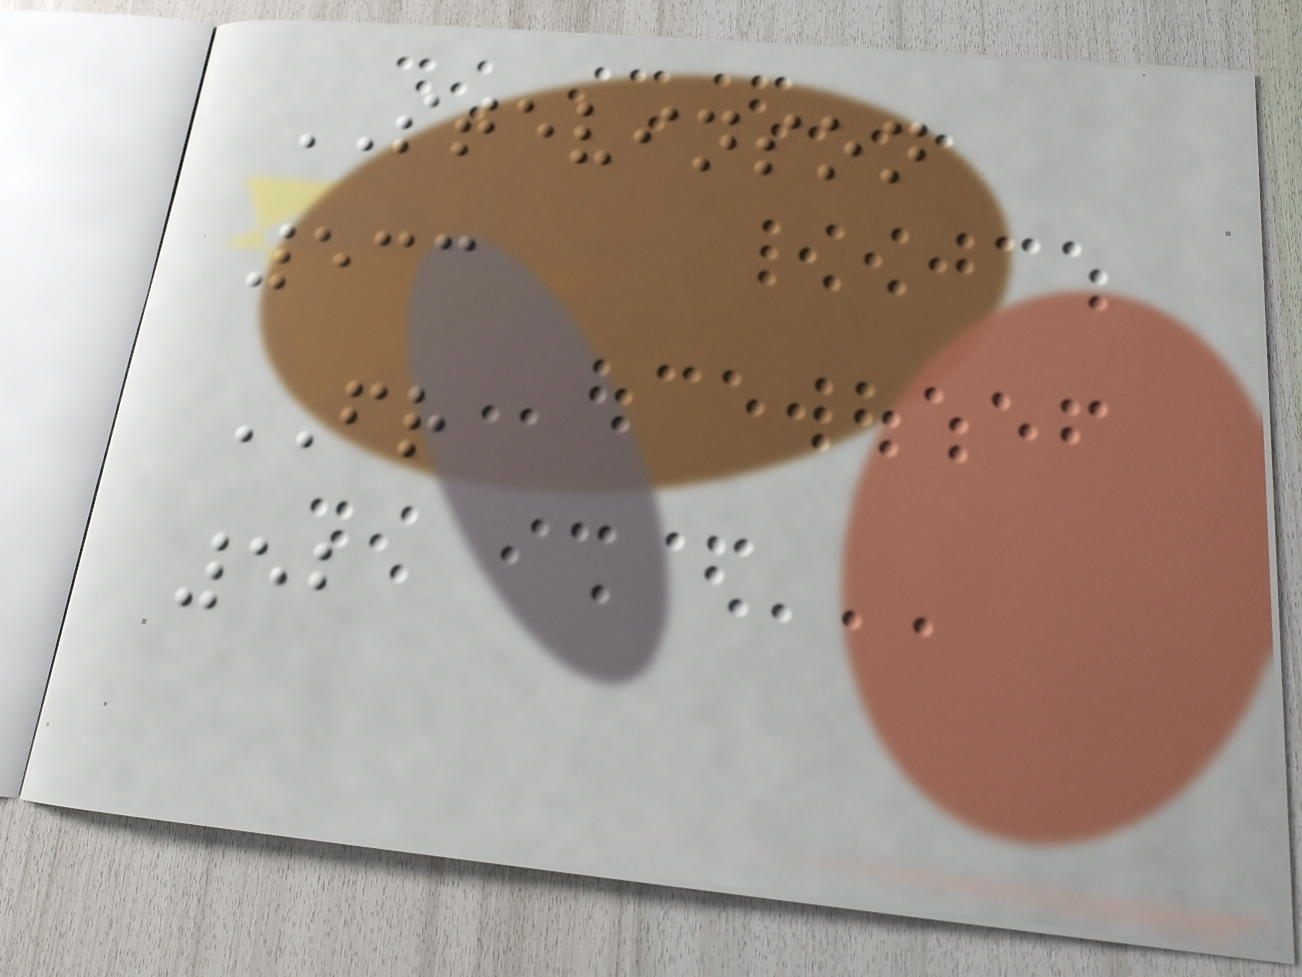STEVINSON
533
FR
52
